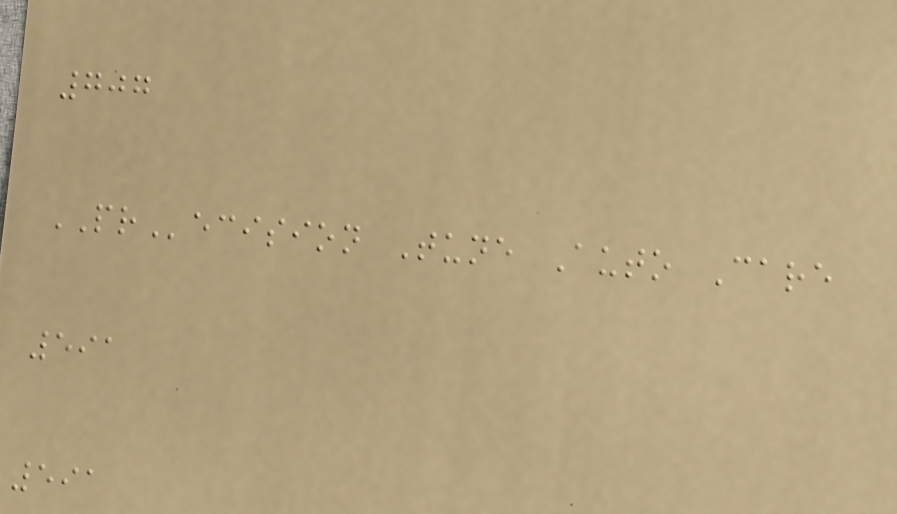707
PRecision Tune Auto Care
591
591
